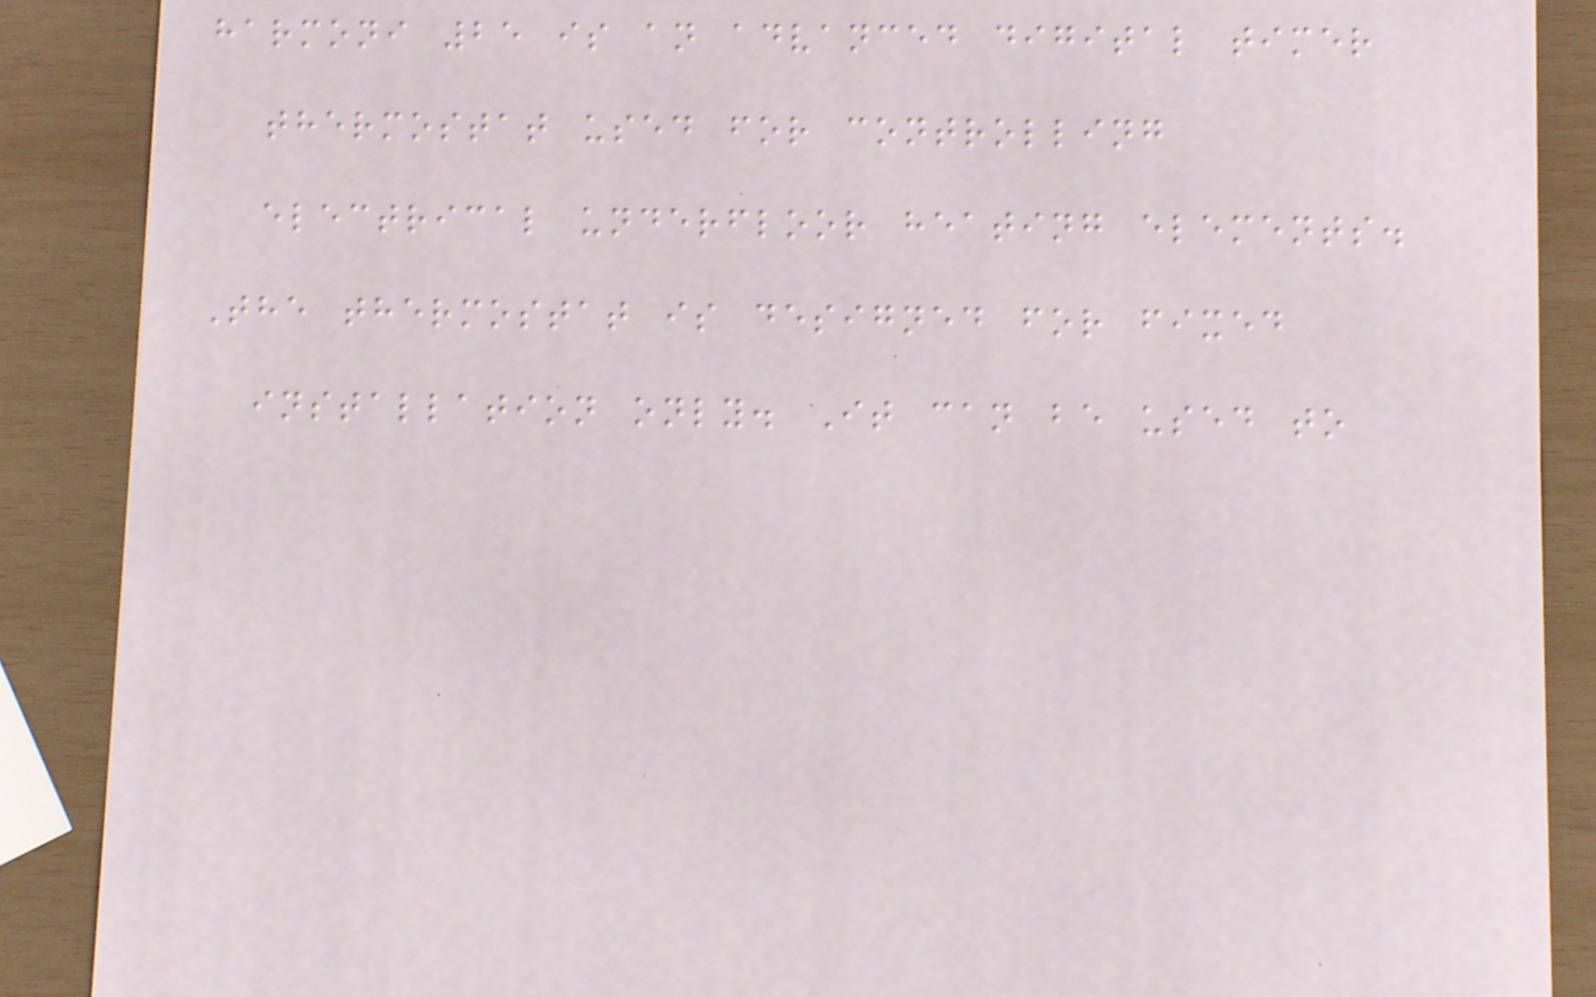harmoni 25 is an advanced digital timer
thermostat used for controlling
electrical underfloor heating elements.
The thermostat is designed for fixed
installation only. It can be used to
